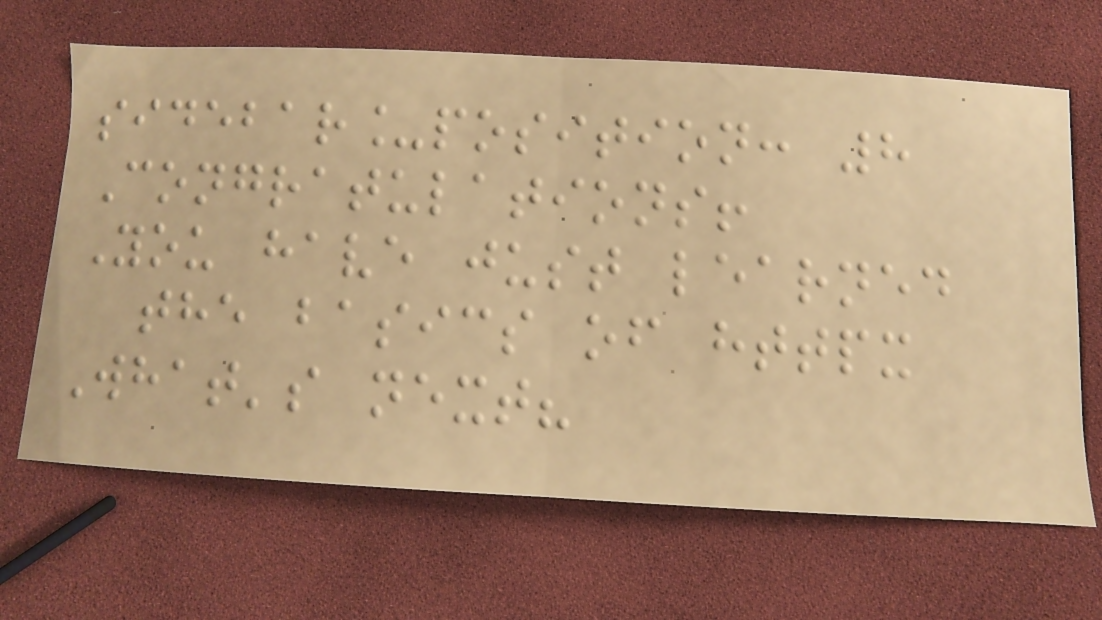sidebar_position: 8
Congratulations!
You have just learned
the basics of httpx
What's next?
